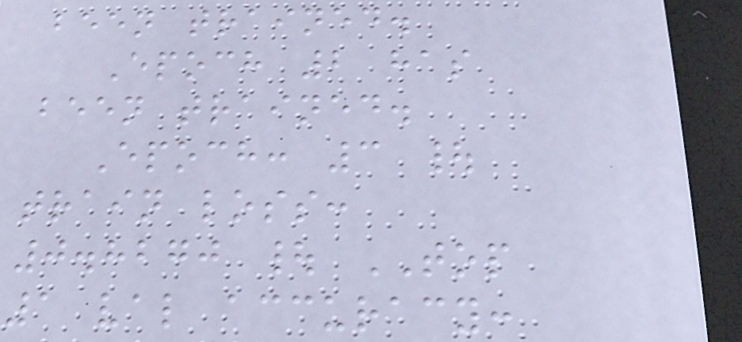been trained.
Epoch 2 has
been trained.
Epoch: 3 |
train loss:
0.8270 | TOP
1 val accuracy:
